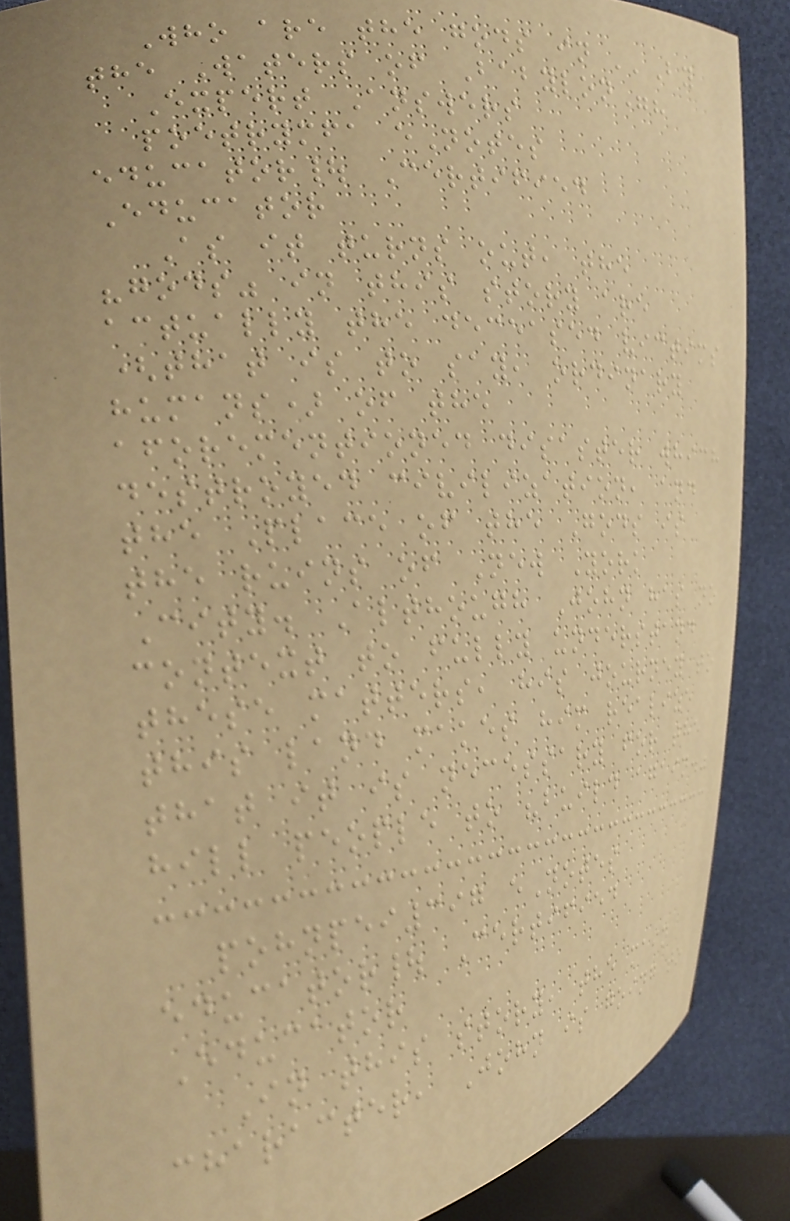Who are the gods in ''By
the Waters of Babylon"?
Expert Answers
poetrymfa eNotes
educator| Certified
Educator
As it turns out, the
"gods" in this story are
actually the deceased victims
(that is to say, ordinary
humans) of the
aforementioned disaster which
destroyed civilization, and
the Place of the Gods is
the ruins of New York
City. Although John has no
context to fully understand
these matters, his journey to
this land makes him realize
that it is necessary for the
hill people to "build again."
pohnpei397 eNotes
educator| Certified
Educator
In this story, the main
character, John is going to
